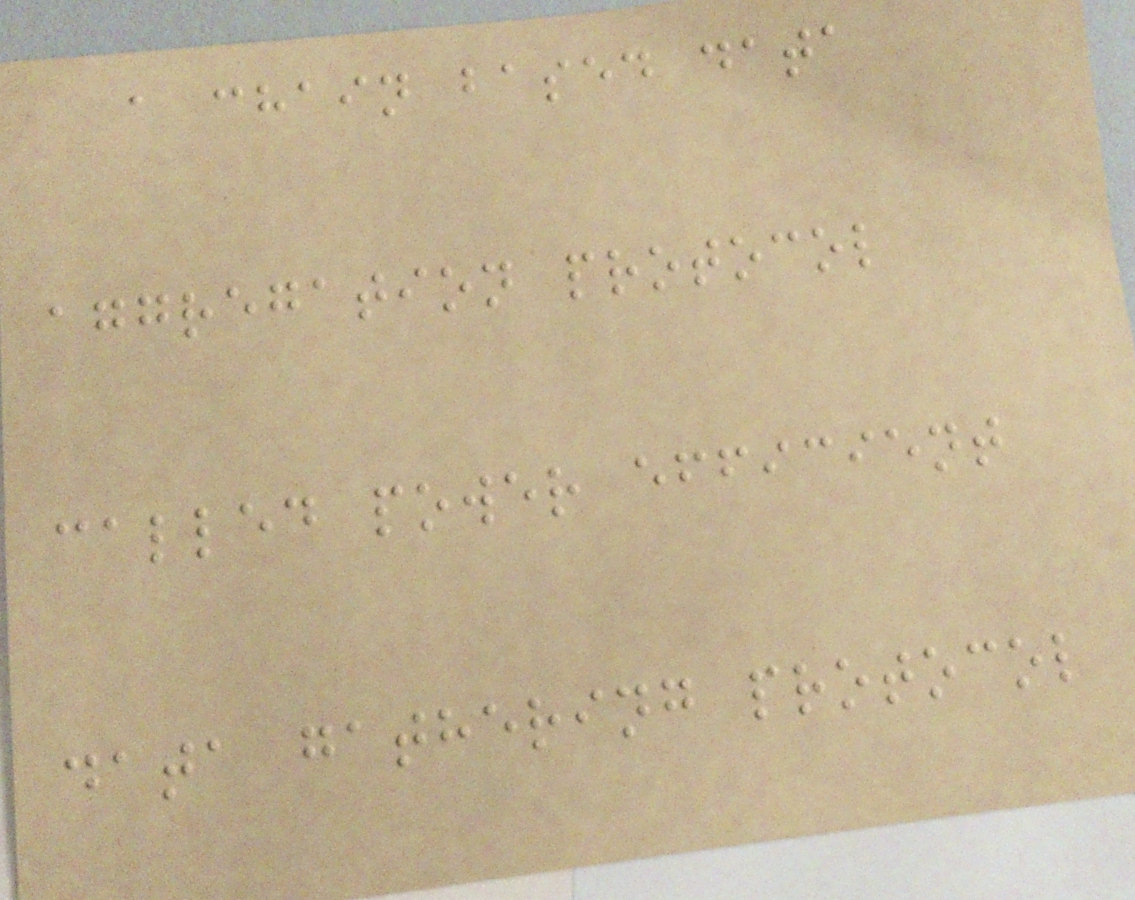a chain based data
aggregation protocol
called power efficient
data gathering protocol
